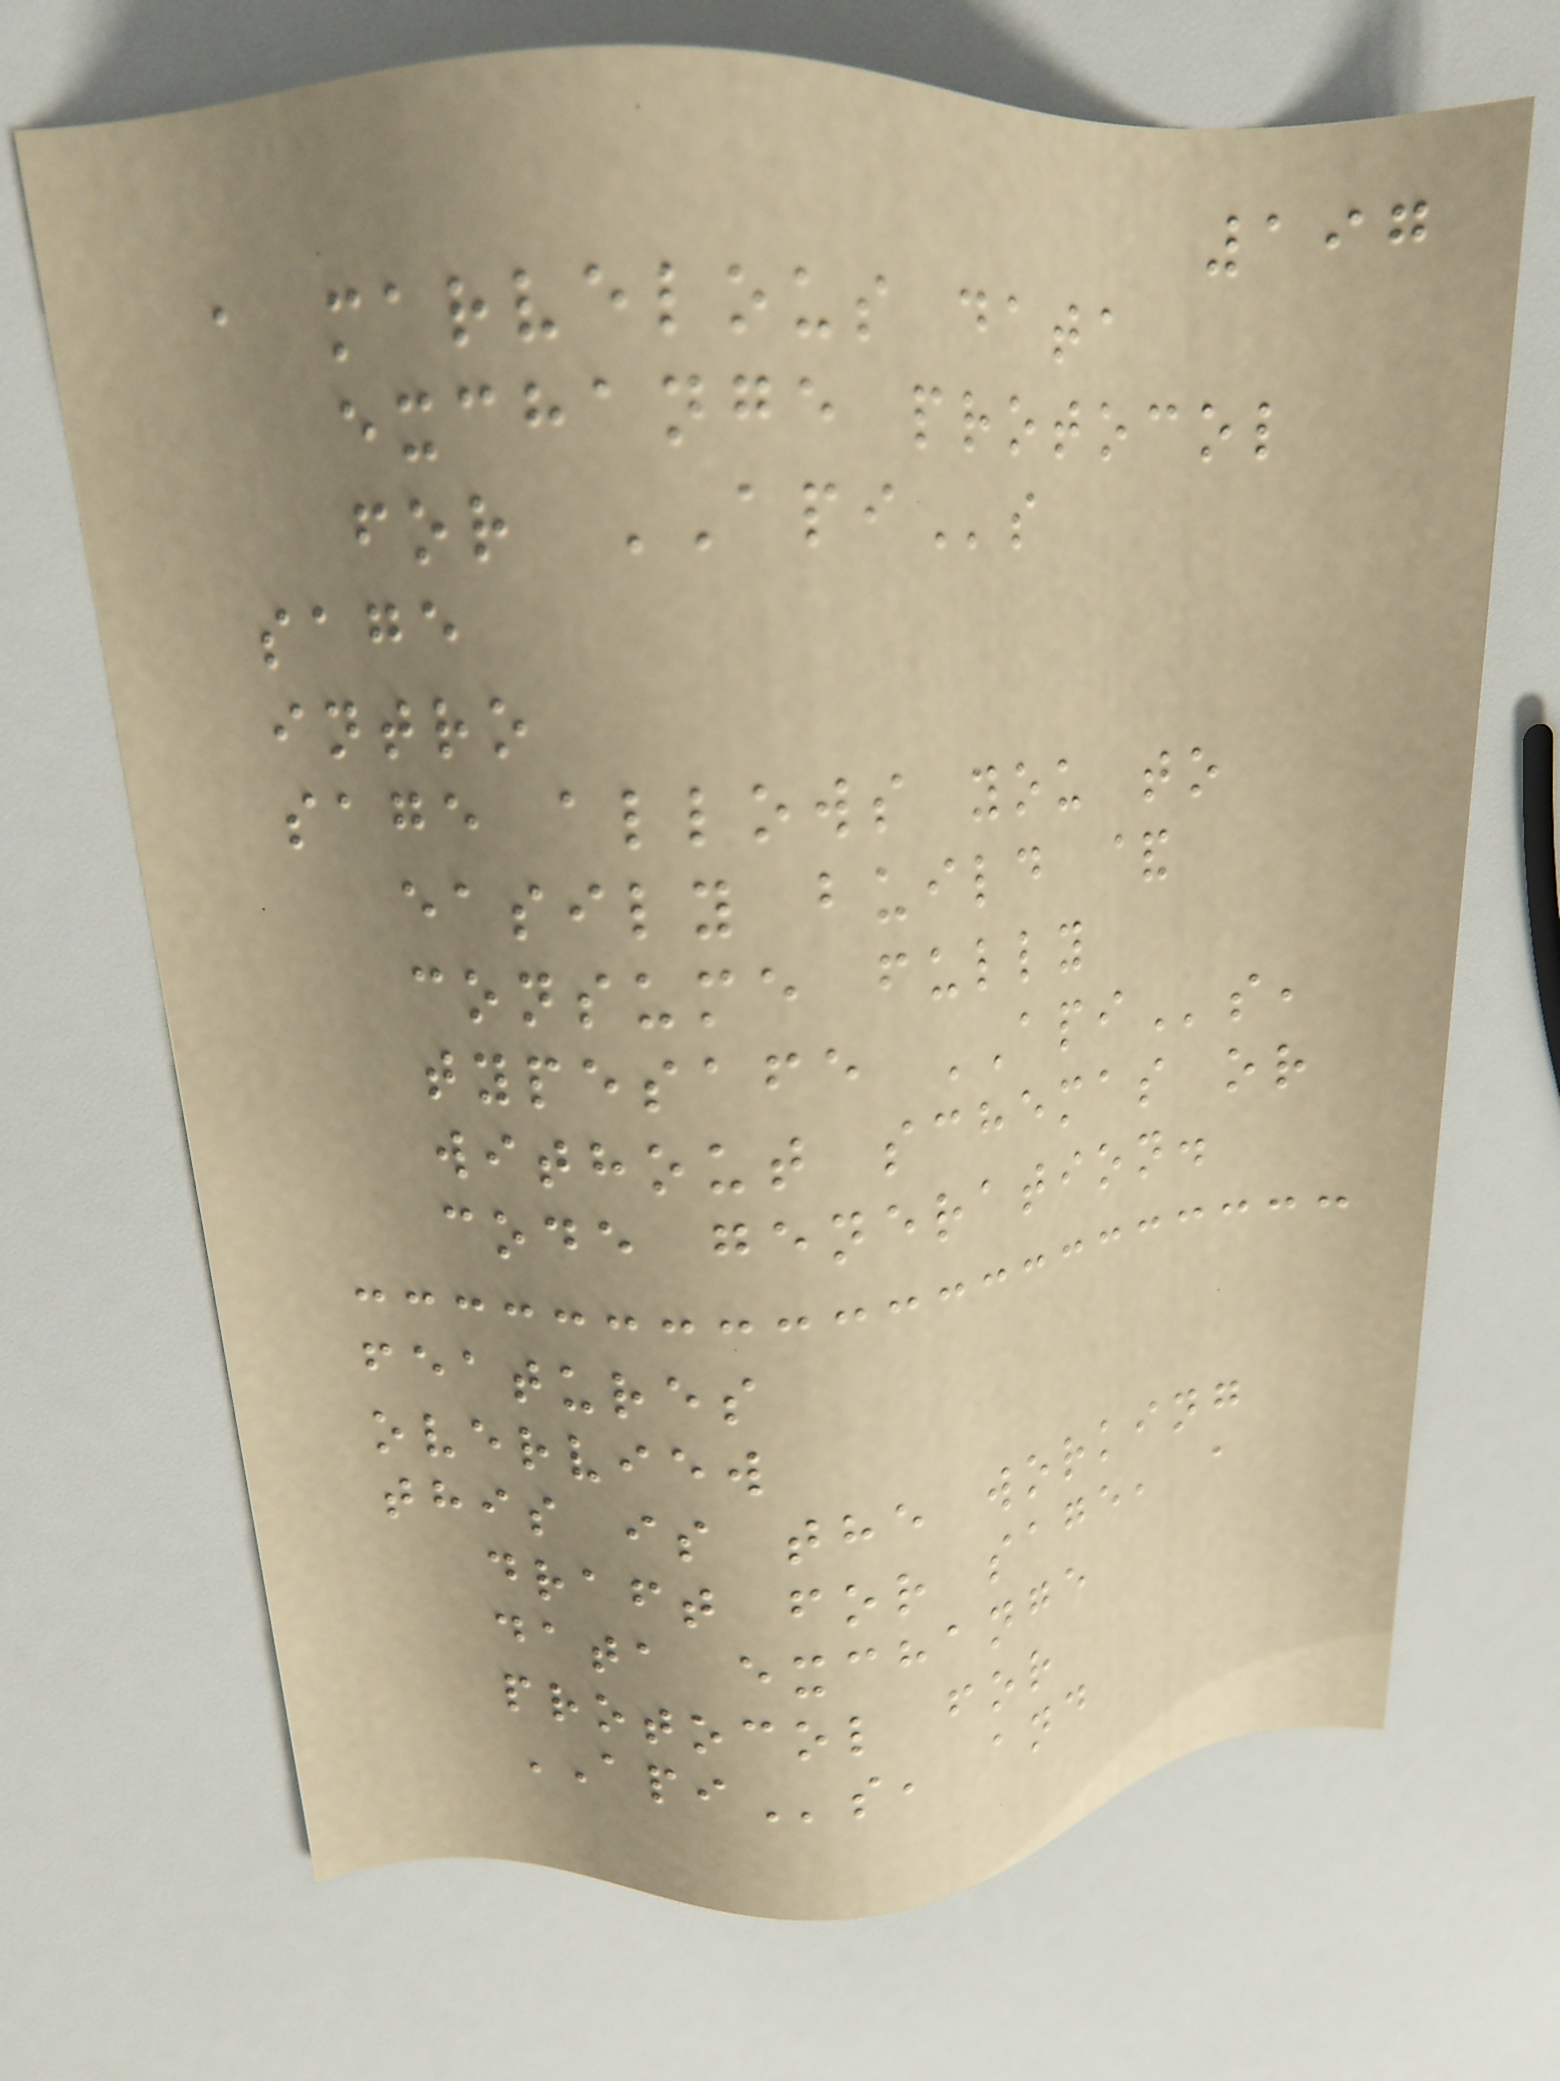197
a marvelous data
exchange protocol
for APIs
sage
intro
sage allows you to
easily build &
consume fully
typesafe APIs,
without schemas or
code generation.
features
overview
this is the working
draft for sage, a
data exchange
protocol for
APIs, and
